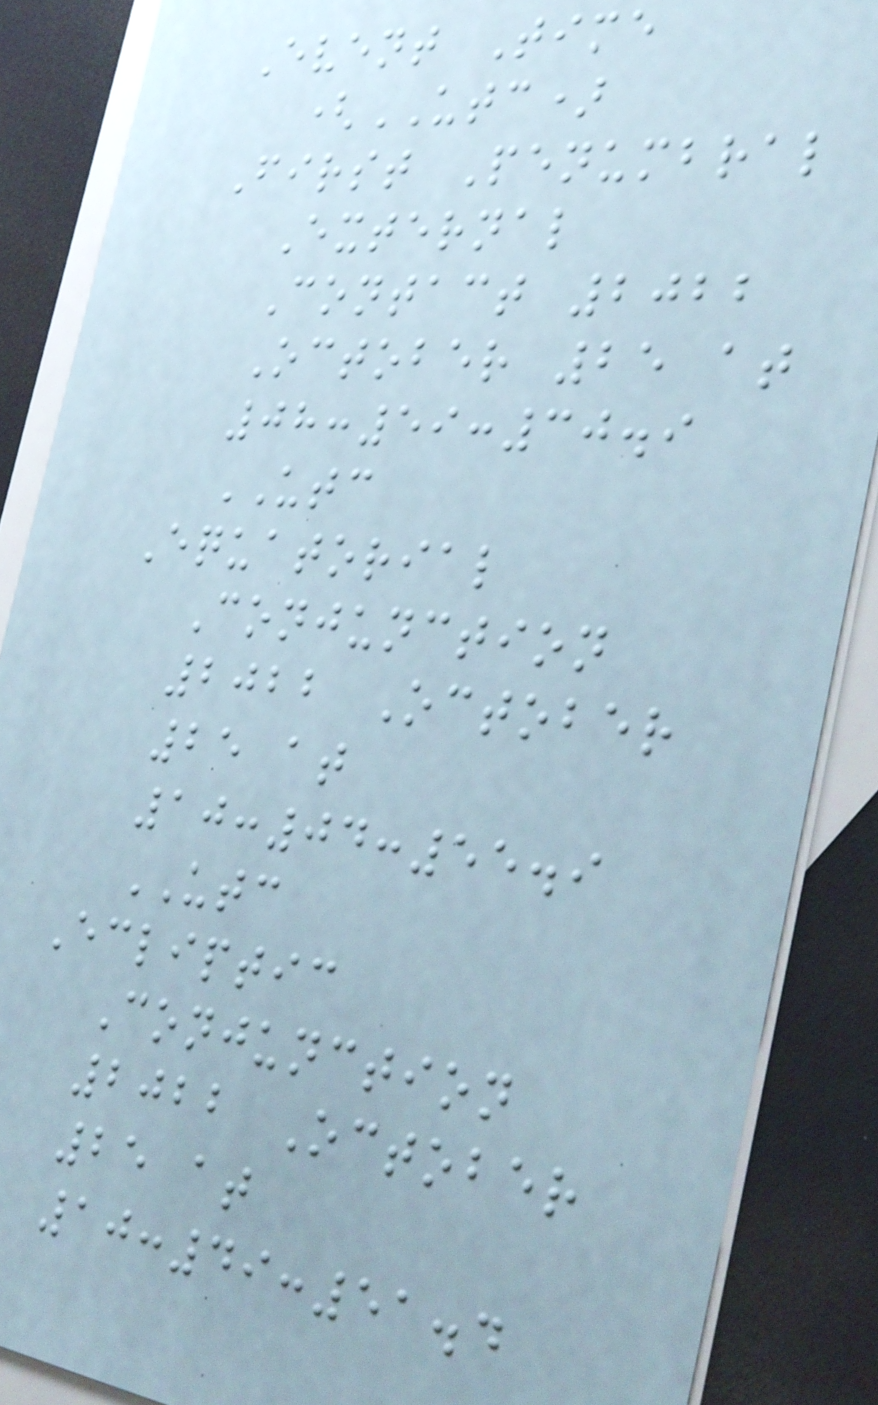Event Time
(UTC)
First Penumbral
External
Contact 2022
October 25 at
08:59:30.9
UTC
Equatorial
Conjunction
2022 October
25 at
10:04:55.9
UTC
Ecliptic
Conjunction
2022 October
25 at
10:49:51.4
